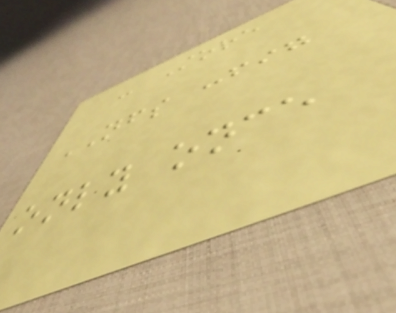- Store
NFS config
only once
